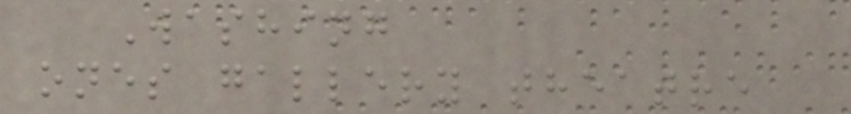Washing
ones gallery theatre
